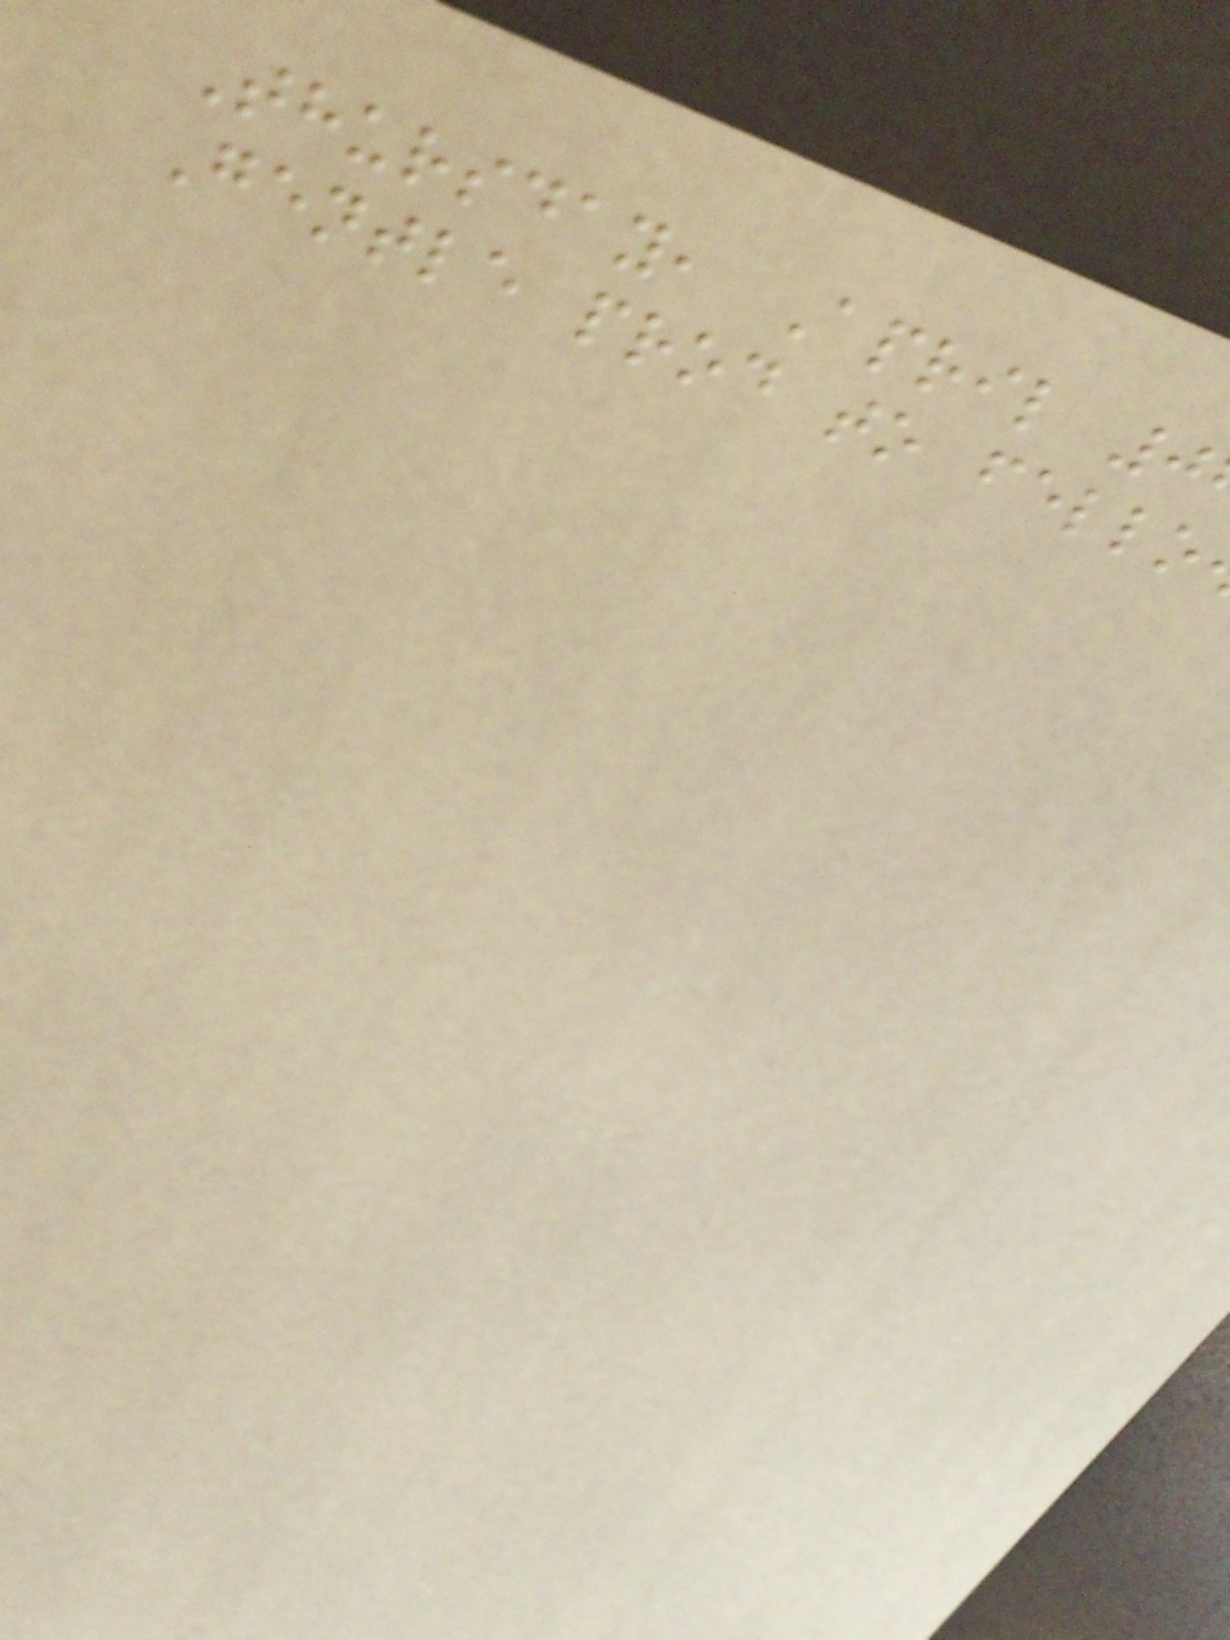Thursday, April 0
Gentle prod to fello
